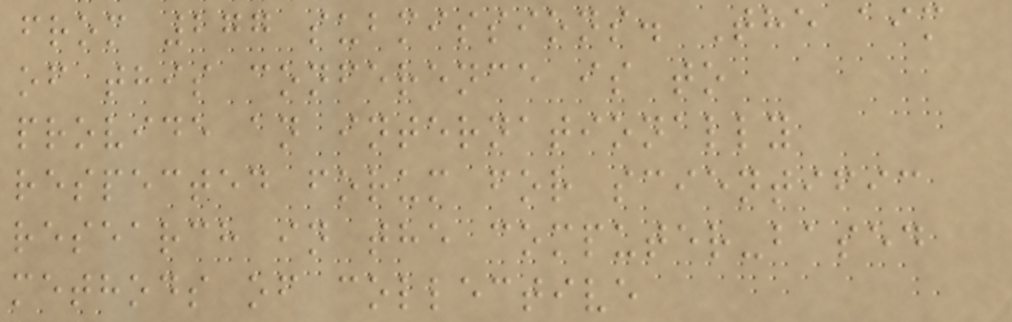from 277 submissions. The aim
of this conference is to
provide an internationally
respected forum for scientific
research in the computer-based
methods of collective
